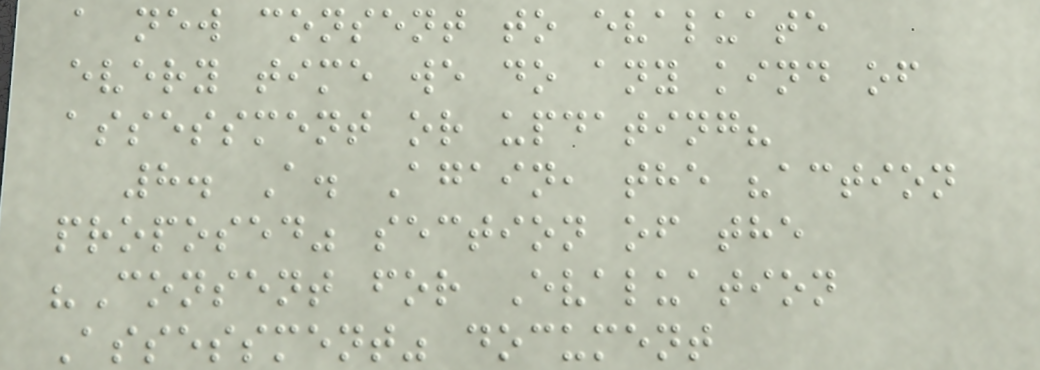a new consent to evaluate
every time we do any kind of
assessment or updating?
8. A. Again, the "action
proposed" section of the
"Consent for Evaluation
Assessment" document
